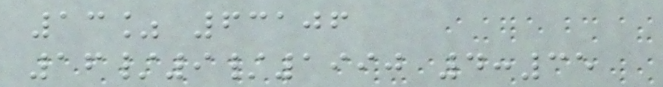13% 63106
16/9/1990 4:35
